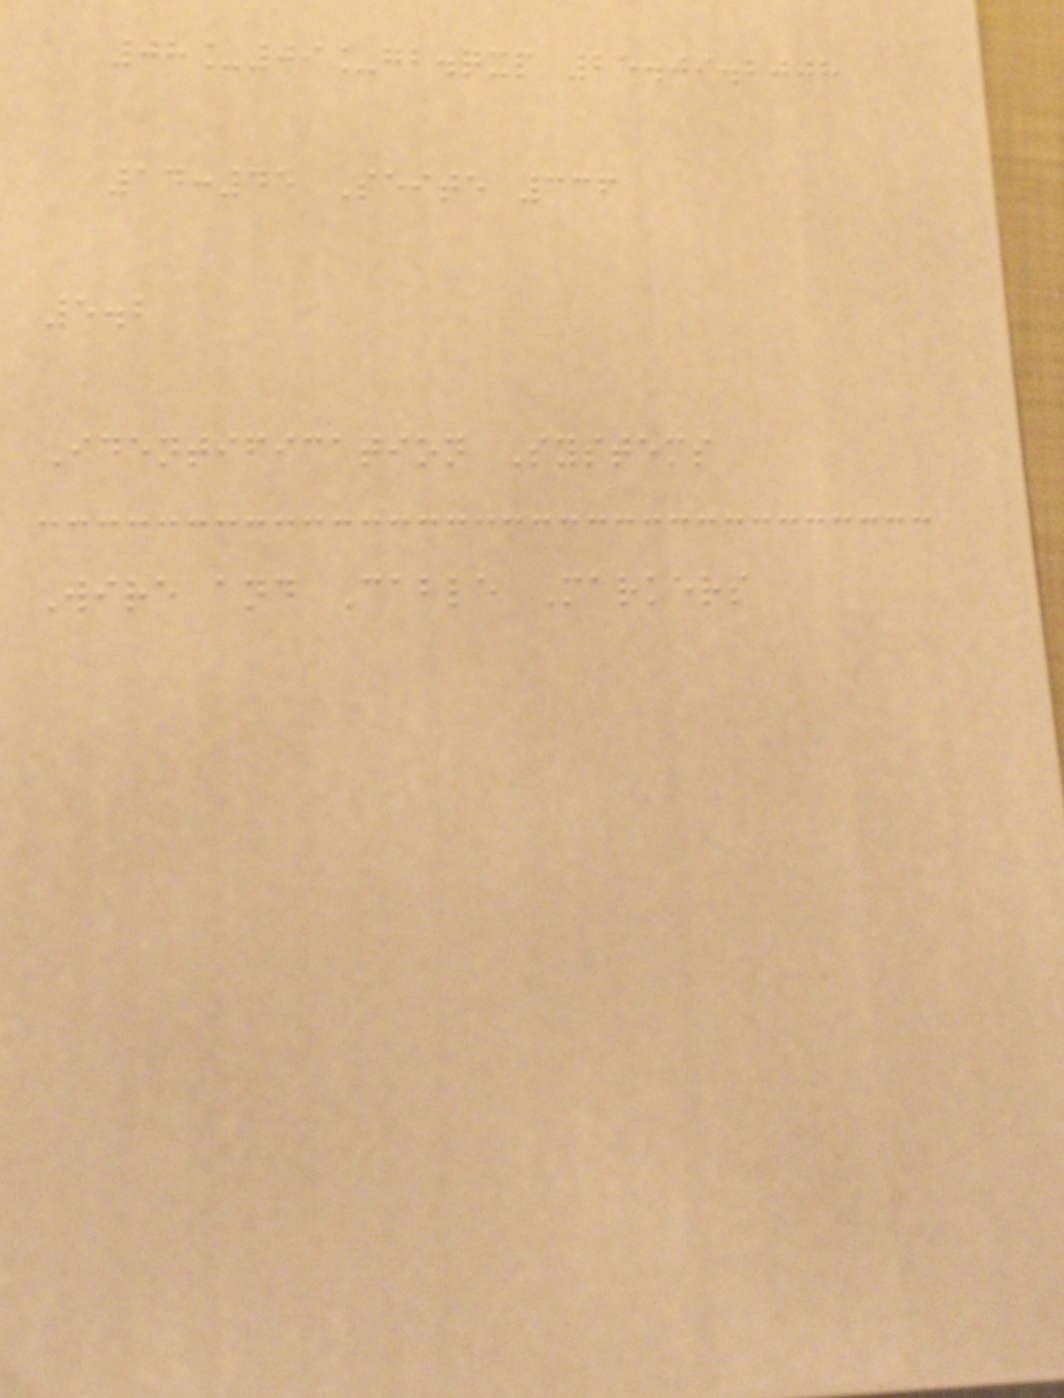08_09_gb.qxp 25.09.2008
14:45 Seite 336
5.2
Identification Systems
Wire and Cable Markers
